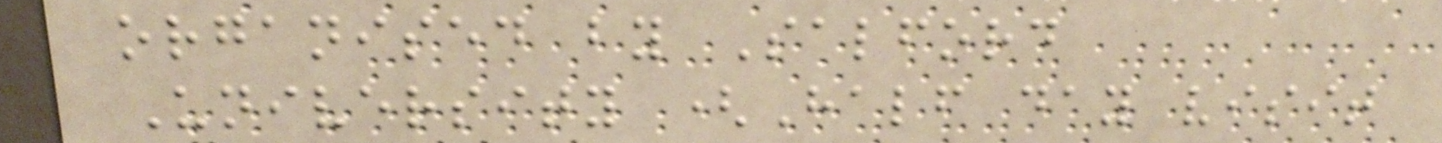organised by Salford
University (Half day visit
